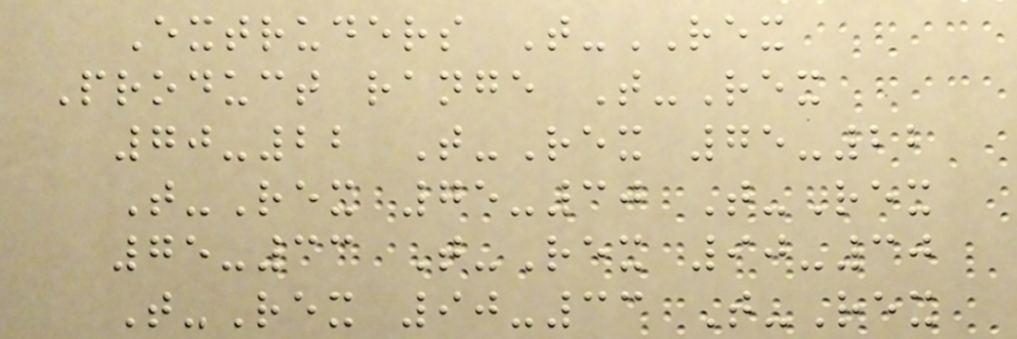Extruders T-REX
Product range T-Rex
70-22 T-Rex 75-22
T-Rex 75-30 T-Rex
75-33 T-Rex 90-30
T-Rex 90-33 T-Rex
